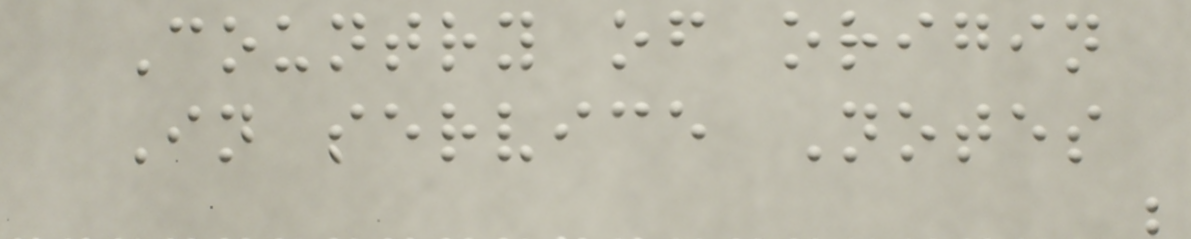Country of origin
In service Notes
